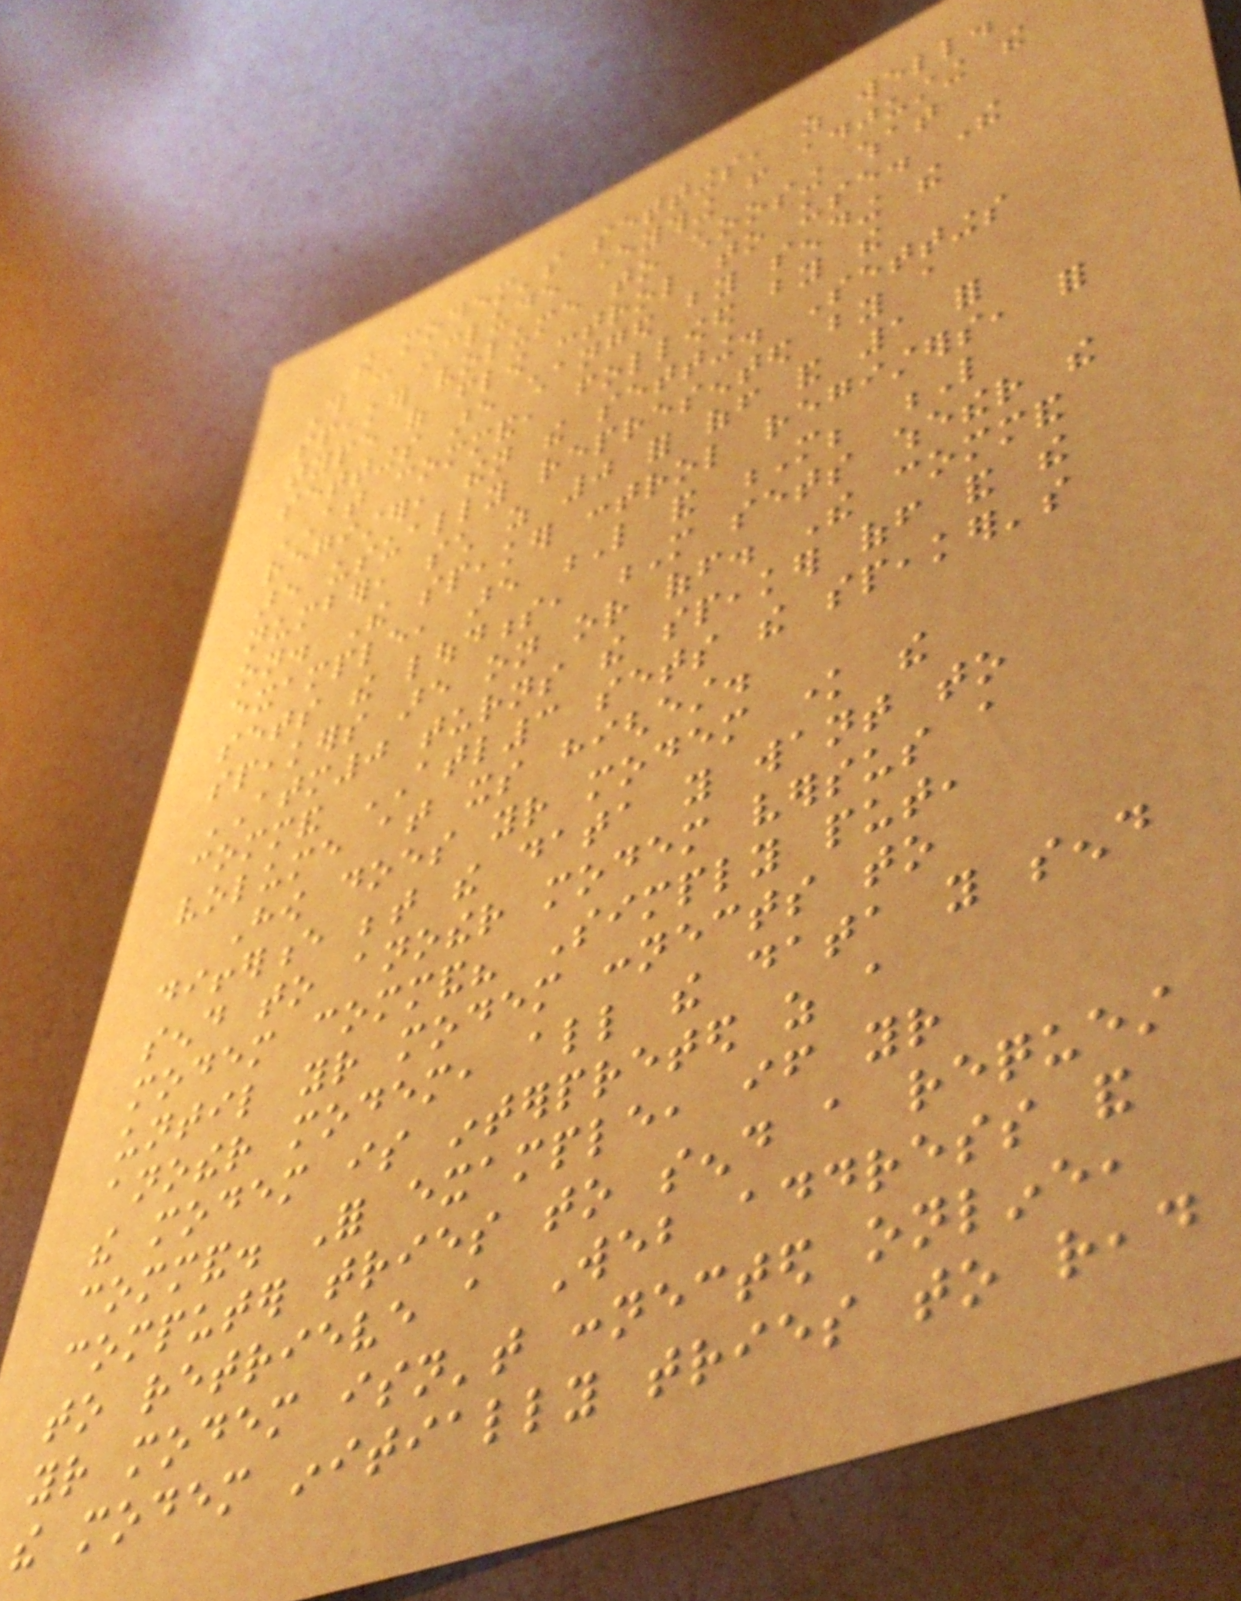the modem's settings, as well.
This can include everything from adjusting the
speaker volume to choosing what
type of flow control to use. The
settings are changed by sending the
AT command, followed by the
register, then the setting. Settings
are usually represented by a
number, such as 0 for off and 1 for
on. The speaker control registers, for
example, are L and M; L
sets the loudness, M sets whether the
speakers are on or off. The command
ATM0 turns the speaker off and the
command ATL3 sets the speaker's
volume at its highest.
How does your modem know the
difference between the data you want to
send to another modem versus a
modem command? Simply put,
until your modem connects to
another modem, all the data you send
the modem is interpreted as a
command. For example, if your
computer tries to send a request
to retrieve a Web address and
your modem isn't connected online,
the modem initially tries to read
